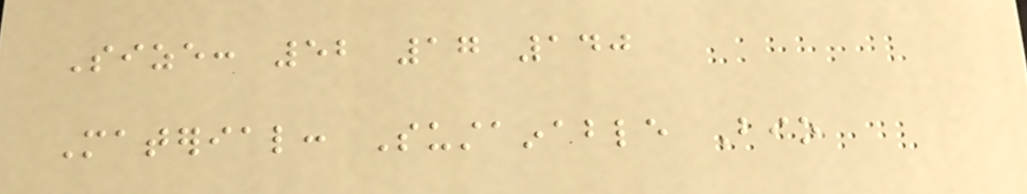Size: 52 17 140
Material: Sustainable Bio
